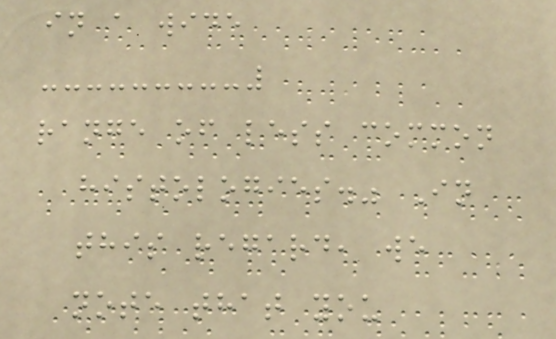in a wide
range of less common
histologies." In
this regard, we
note that you
